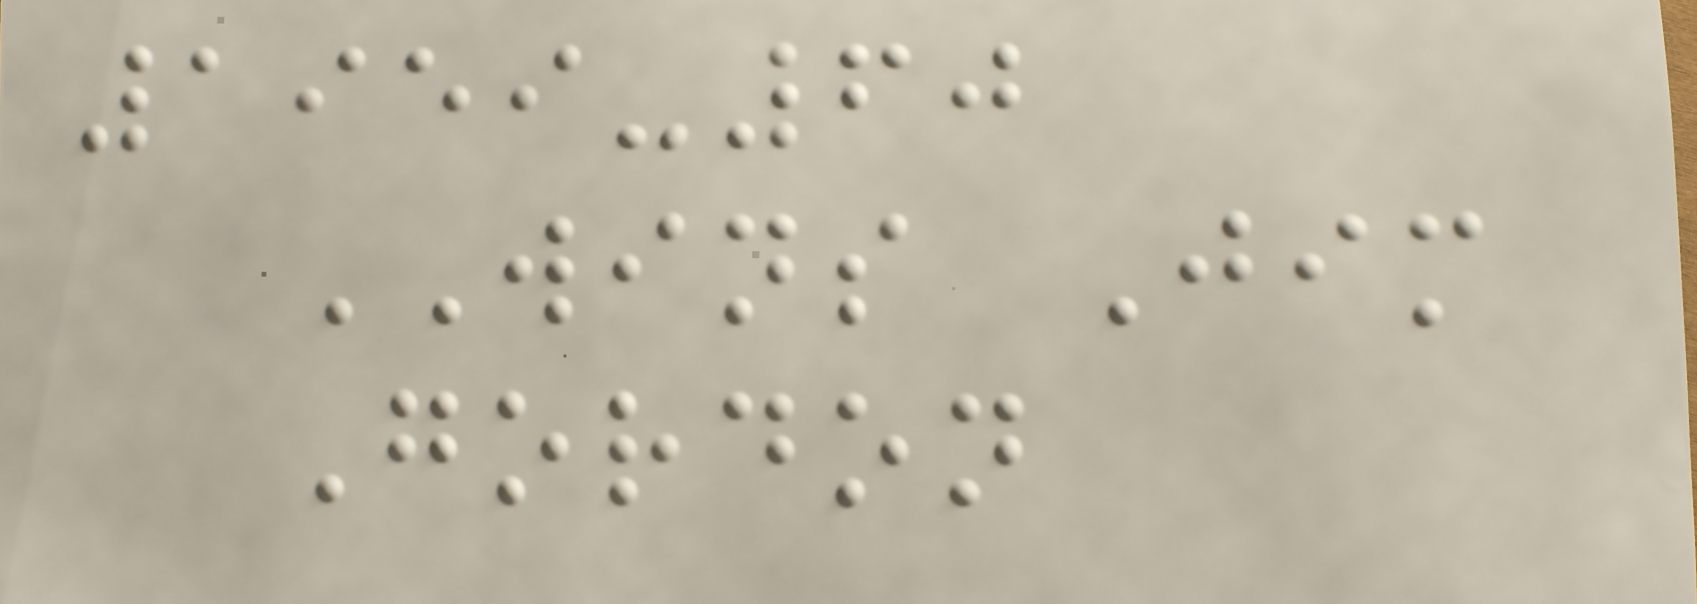1959-60
WINS Jim
Gordon
